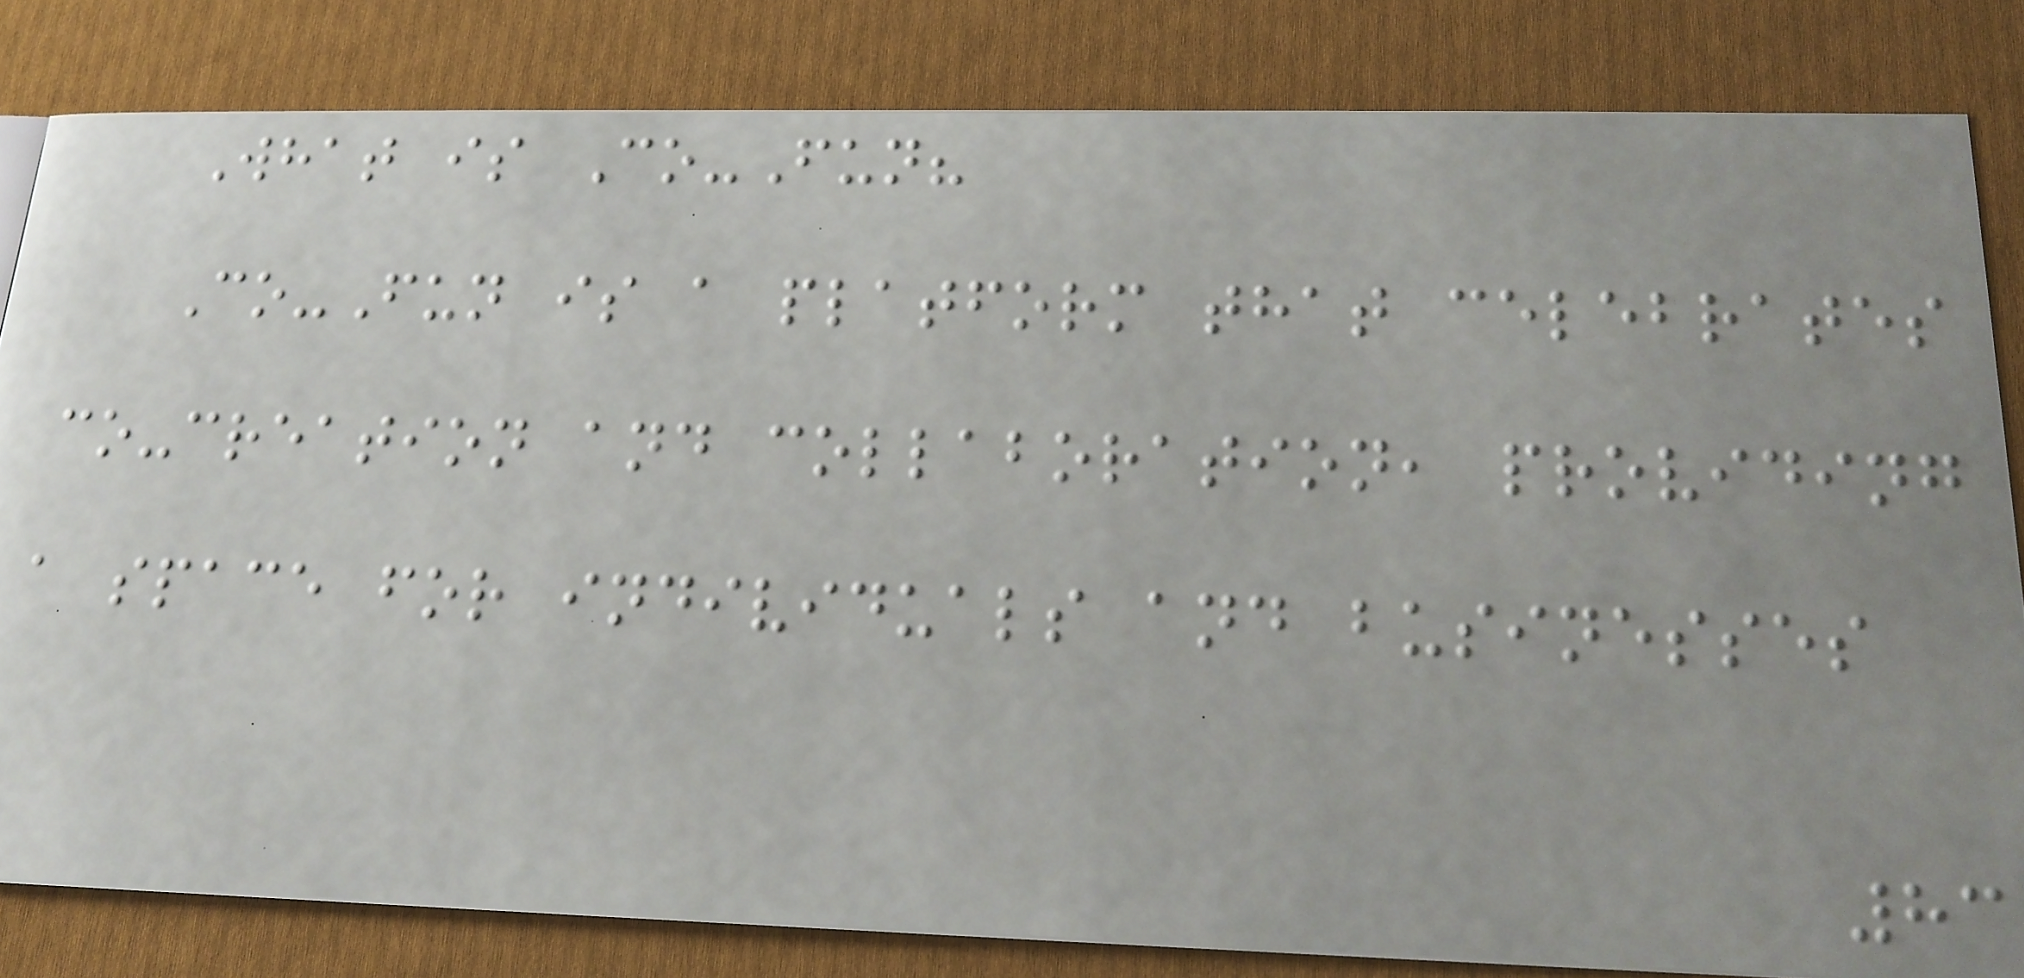What is Co-Fun?
Co-Fun is a platform that celebrates
co-creation and collaboration, providing
a space for individuals and businesses
83
